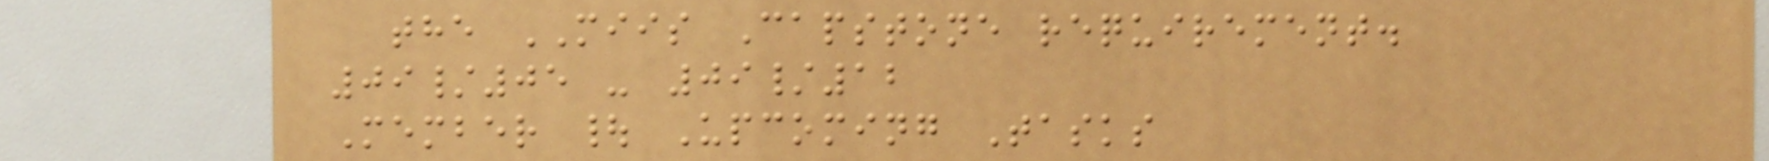the MIIS Capstone requirement.
09/05 - 09/12
Member | Upcoming Tasks
